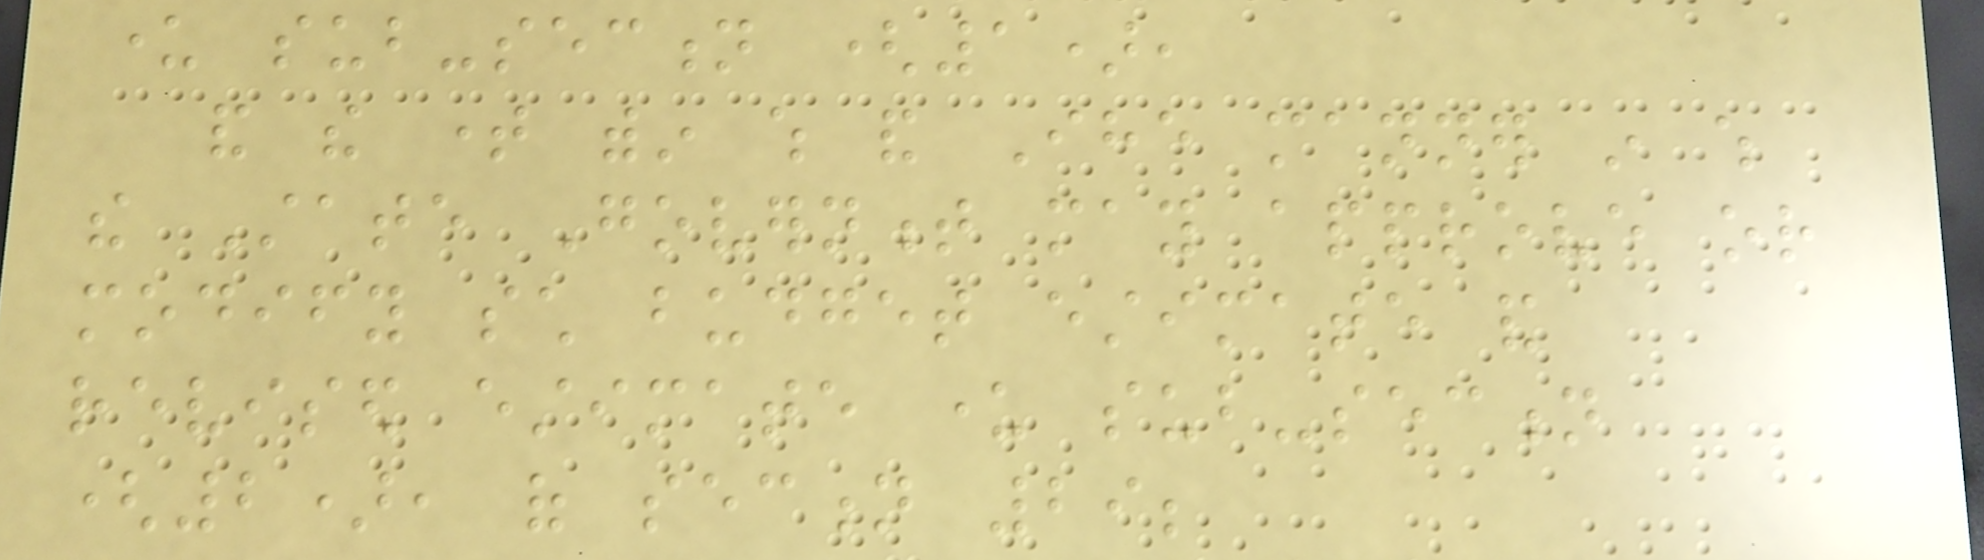under sub-section (1),
and the time within which and Ihe manner in which
the State Government may approve or
modify such budget estimate and
revised estimate under sub-section
(2), of section 29;
